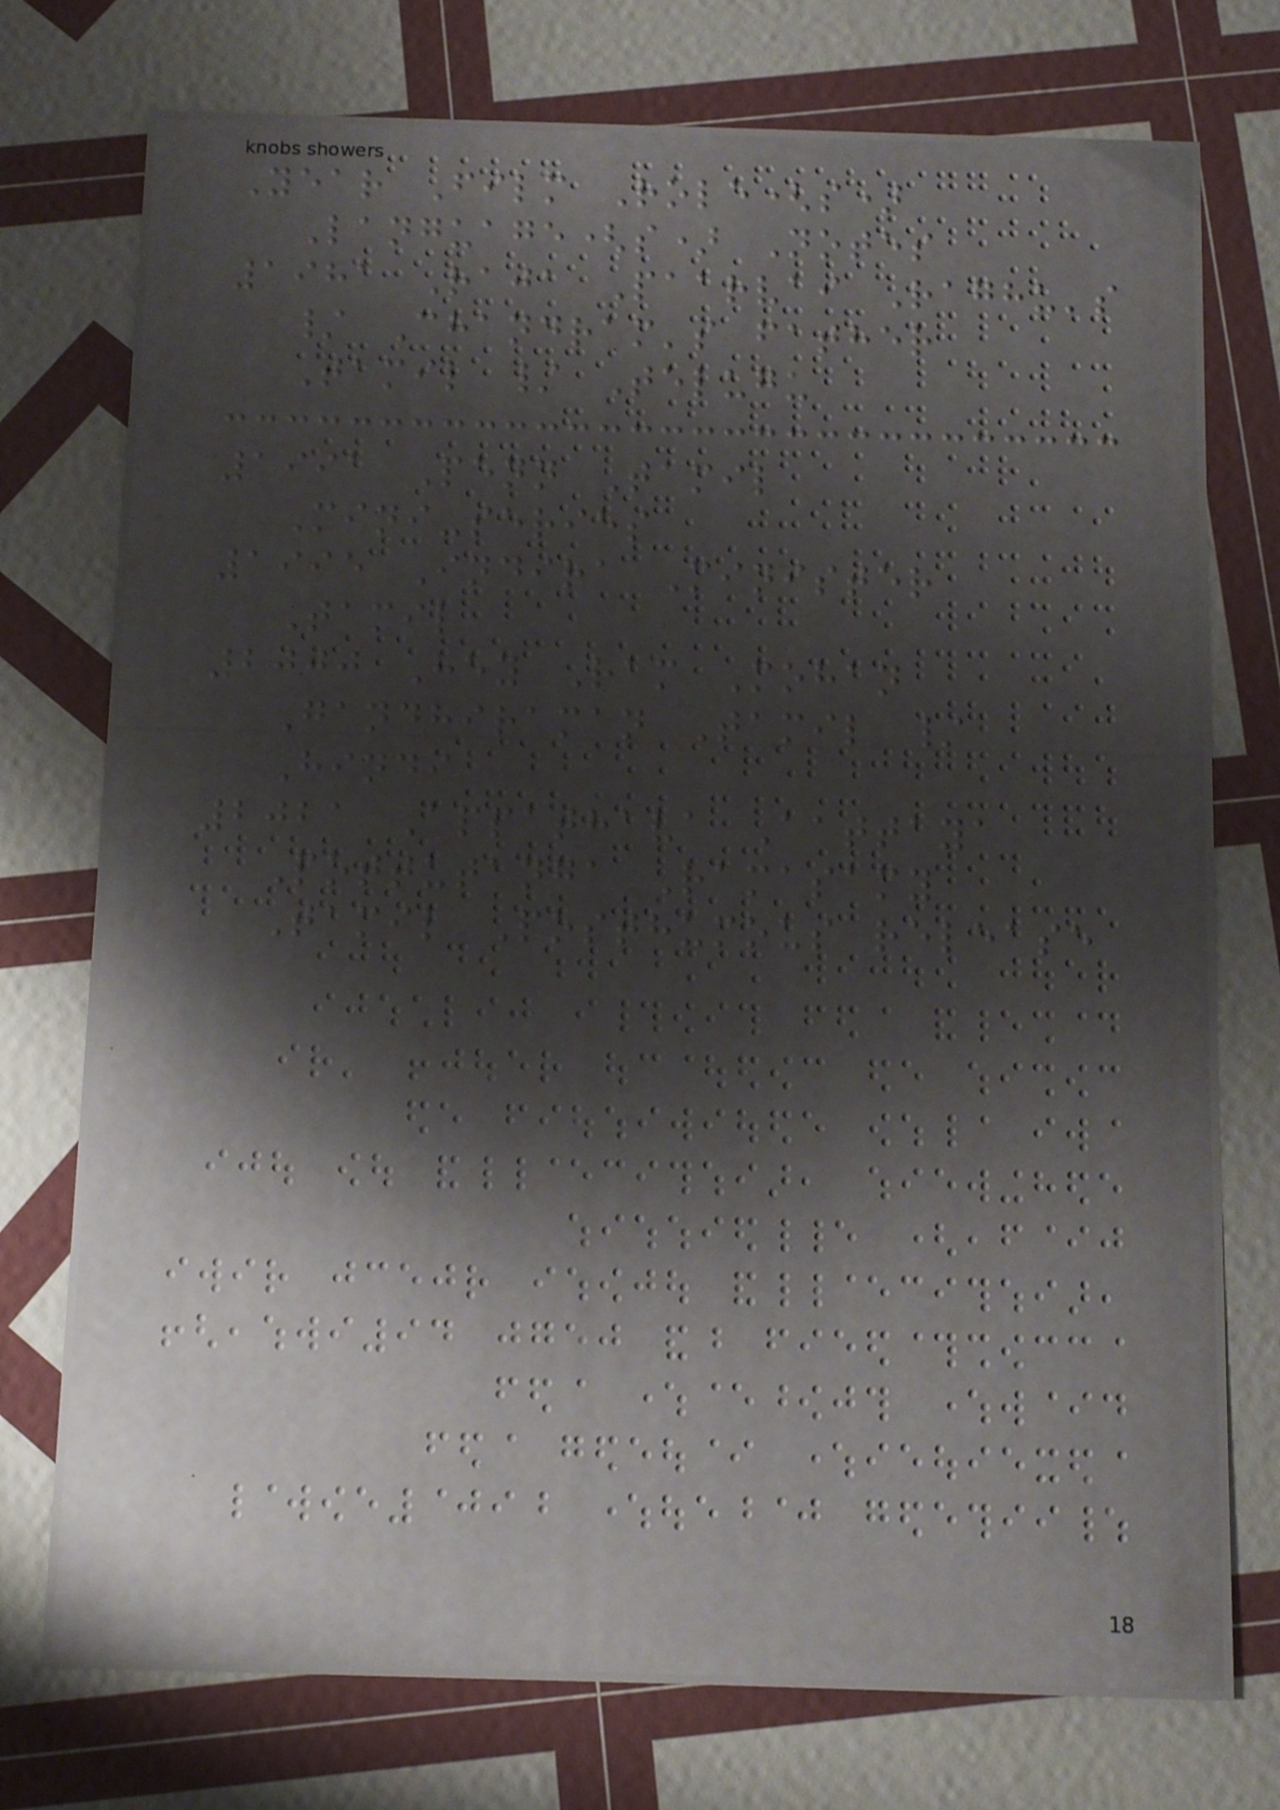Year Film Role(s)
Language(s) Notes
1981 Raja Paarvai Raghu's
/ Chandram's father
Tamil / Telugu
1991 Penn Tamil
Mini-series
1995 Indira Minister
Tamil
2000 Hey Ram Mohan
Gandhiraman Tamil /
Hindi
2021 Appathava Aattaya
Pottutanga Ramasamy
Tamil Posthumous release
